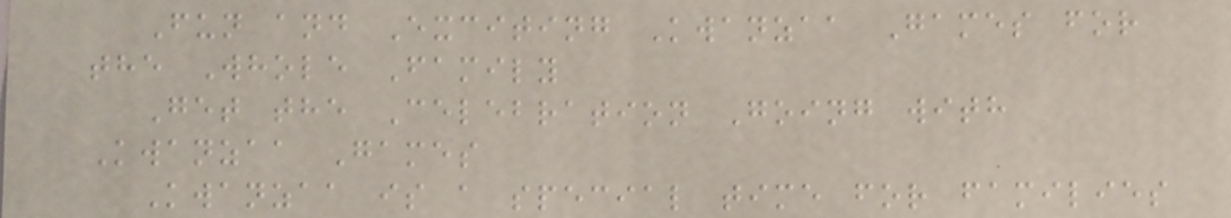Fun and Exciting Kwanzaa Games for
the Whole Family
Get the Celebration Going with
Kwanzaa Games
Kwanzaa is a special time for families
